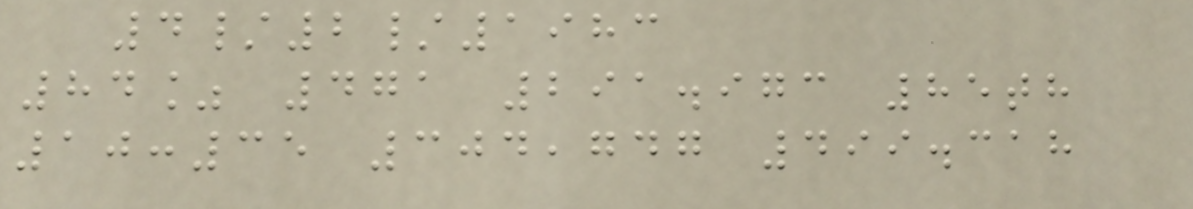4/2/1983
84% 471 291.973 85th
10:35 304,747 499.318
